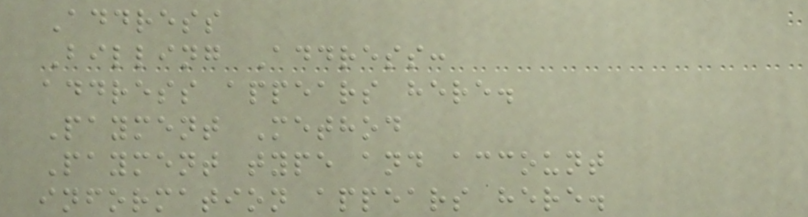Address
Billing Address:
address appears here.
Payment Method
Payment type and account
information appears here.
